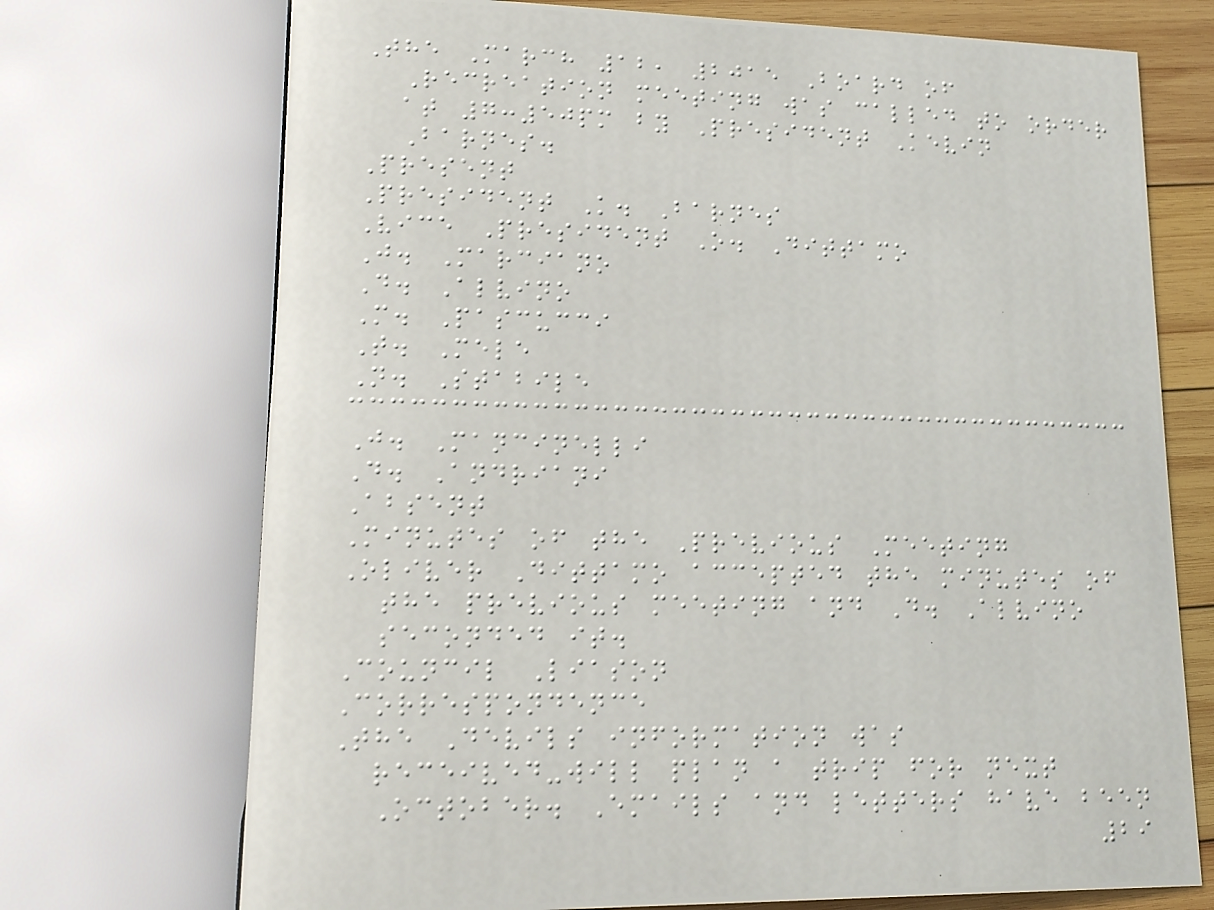The March 12, 2015 Board of
Recreation meeting was called to order
at 7:50pm by President Kevin
Barnes.
Present
President K. Barnes
Vice President O. Dittamo
J. Marciano
D. Alvino
M. Pascucci
T. Mele
N. Stabile
J. Mancinelli
D. Andriani
Absent
Minutes of the Previous Meeting
Oliver Dittamo accepted the minutes of
the previous meeting and D. Alvino
seconded it.
Council Liason
Correspondence
The Devils information was
received-will plan a trip for next
October. Emails and letters have been
29
